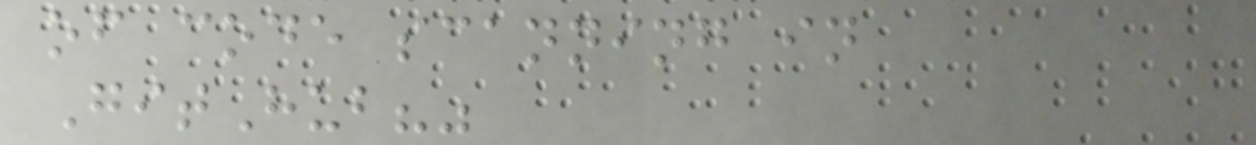of code scanning in
GitHub?"
